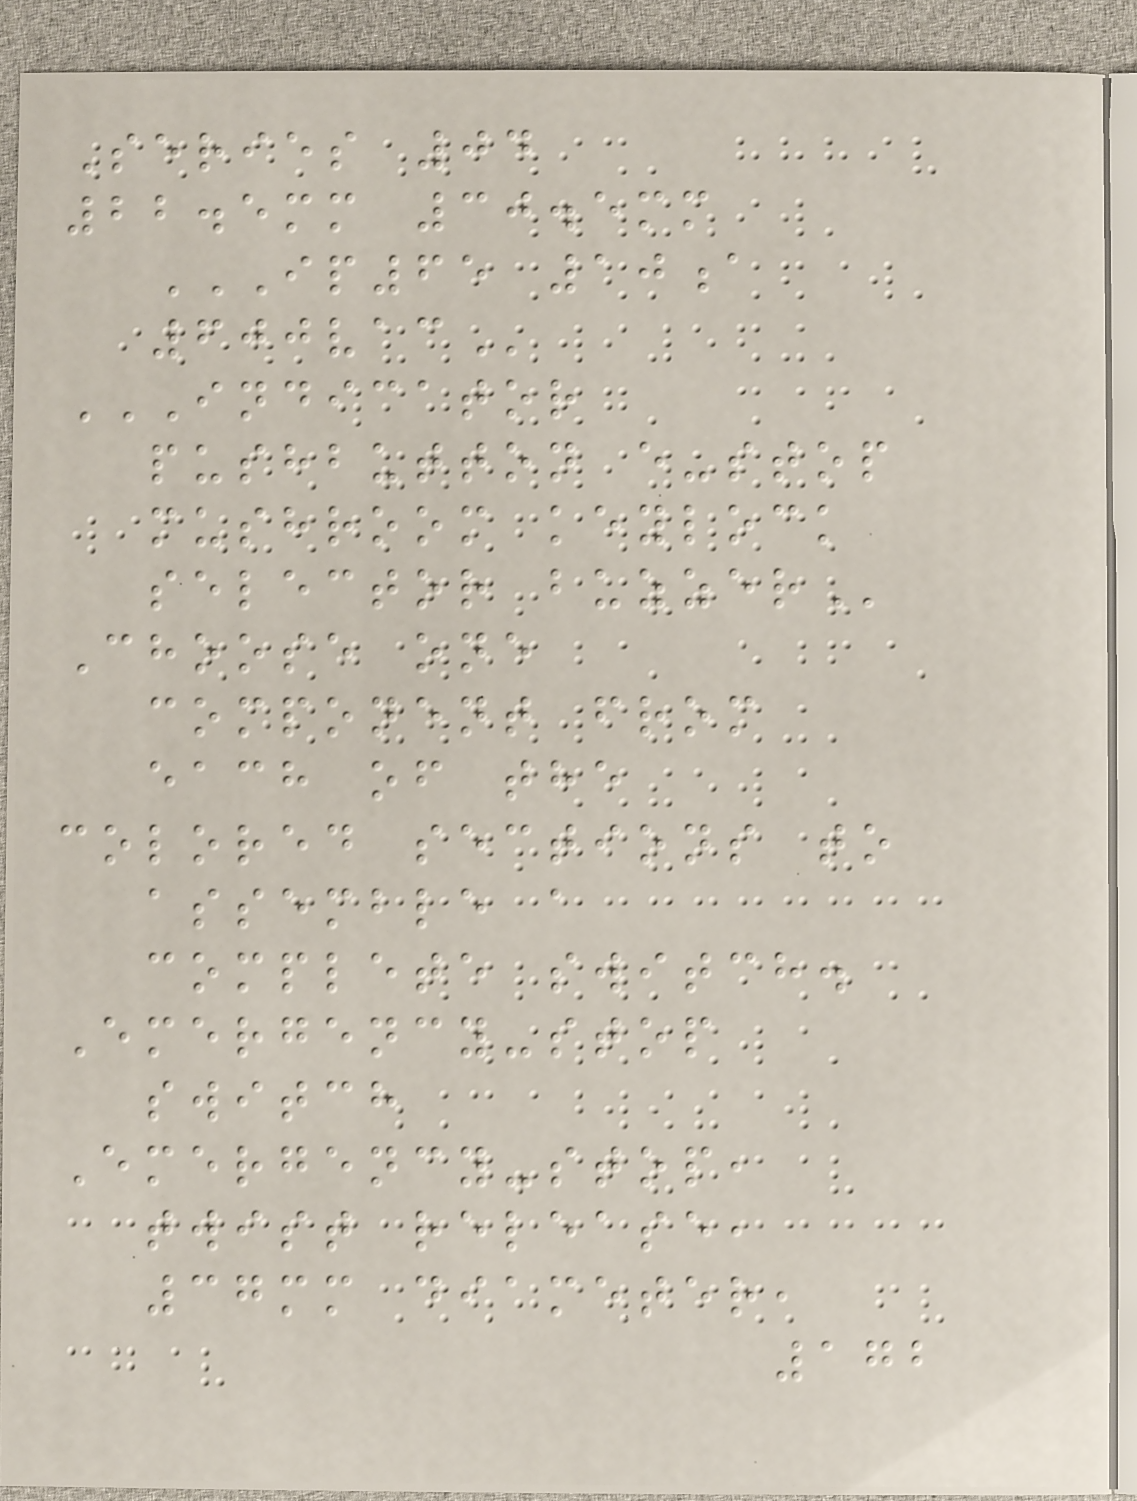Series 04
22.5mm 30.5mm
IP65 10A
600VAC
INDICATOR
PUSHBUTTON E-STOP
MUSHROOM KEYLOCK
SELECTOR BUZZER
Choose one
component from
each of the
colored sections to
assemble a
complete switch.
Emergency-stop
switch
Emergency-stop,
twist release,
37mm diameter,
172
